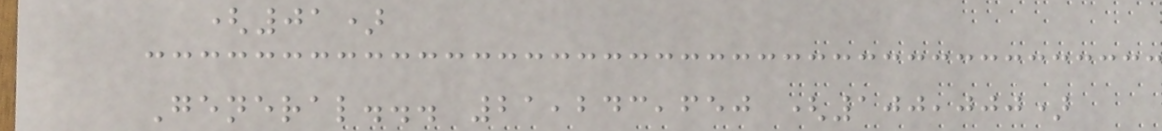(01)
General... 21,243,650 (100,000)
